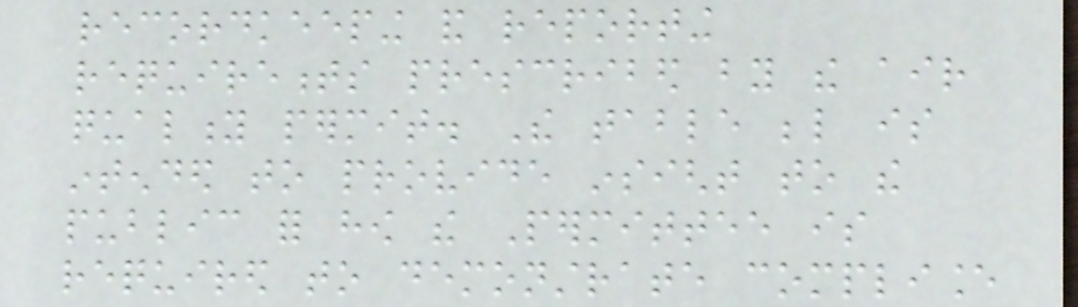recordkeeping and reporting
requirements prescribed by the air
quality permit. The table below is
intended to provide insight to the
public for how the Permittee is
required to demonstrate compliance
